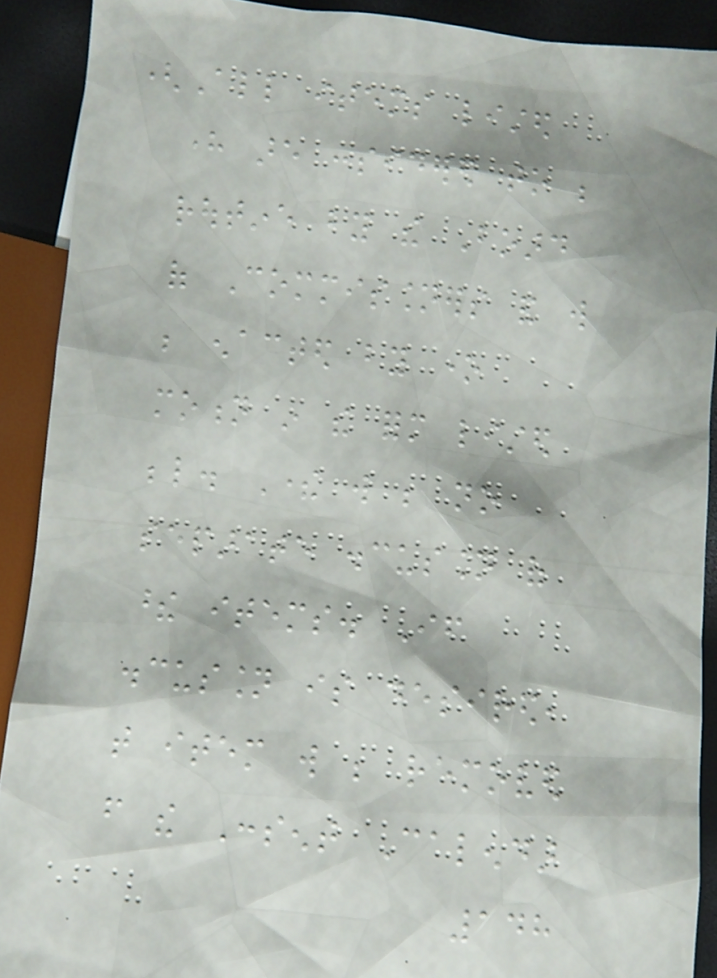(All items listed
here are considered to be
routine by the Board
of Commissioners and will
be enacted by one
motion in the form listed
below. There will be no
separate discussion of
these items. If
discussion is desired,
that item will be removed
from the Consent Calendar
148
